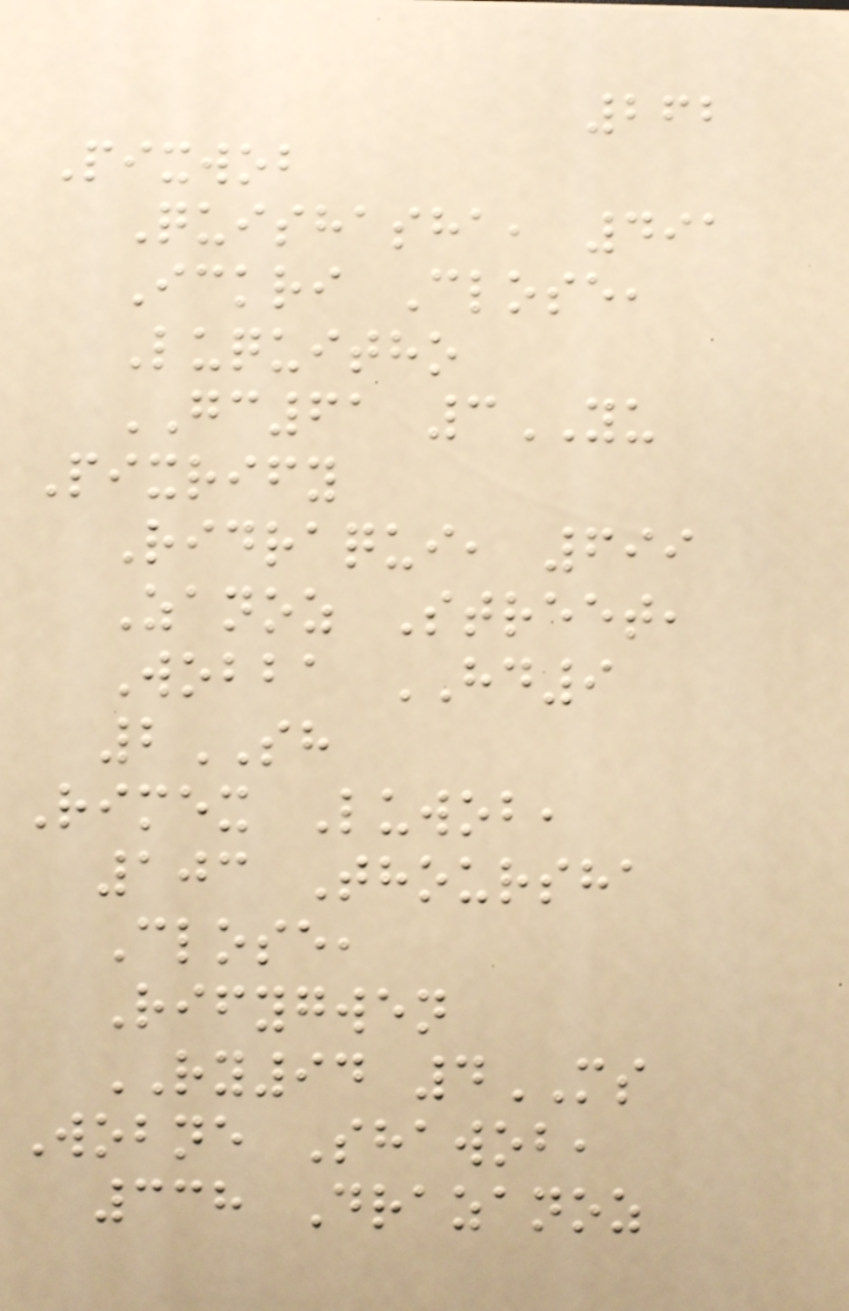262
Pixwob
Quishasha, 491
Ickri Close,
Luquitho
GC61 3YU
Pixrify
Ridraqui, 699
Zanoz Street,
Wobba HD9
2SH
Rimex Luwob,
103 Thoursha
Close,
Rifygwen
RY94 4MS
Wobne Shawob,
338 Drazanoz
